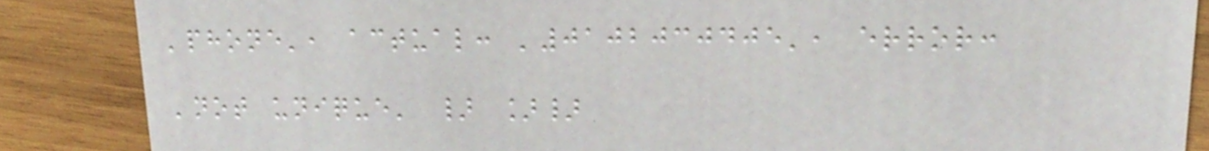'phone', actual: '0102030405', error:
'not unique' } ]}
